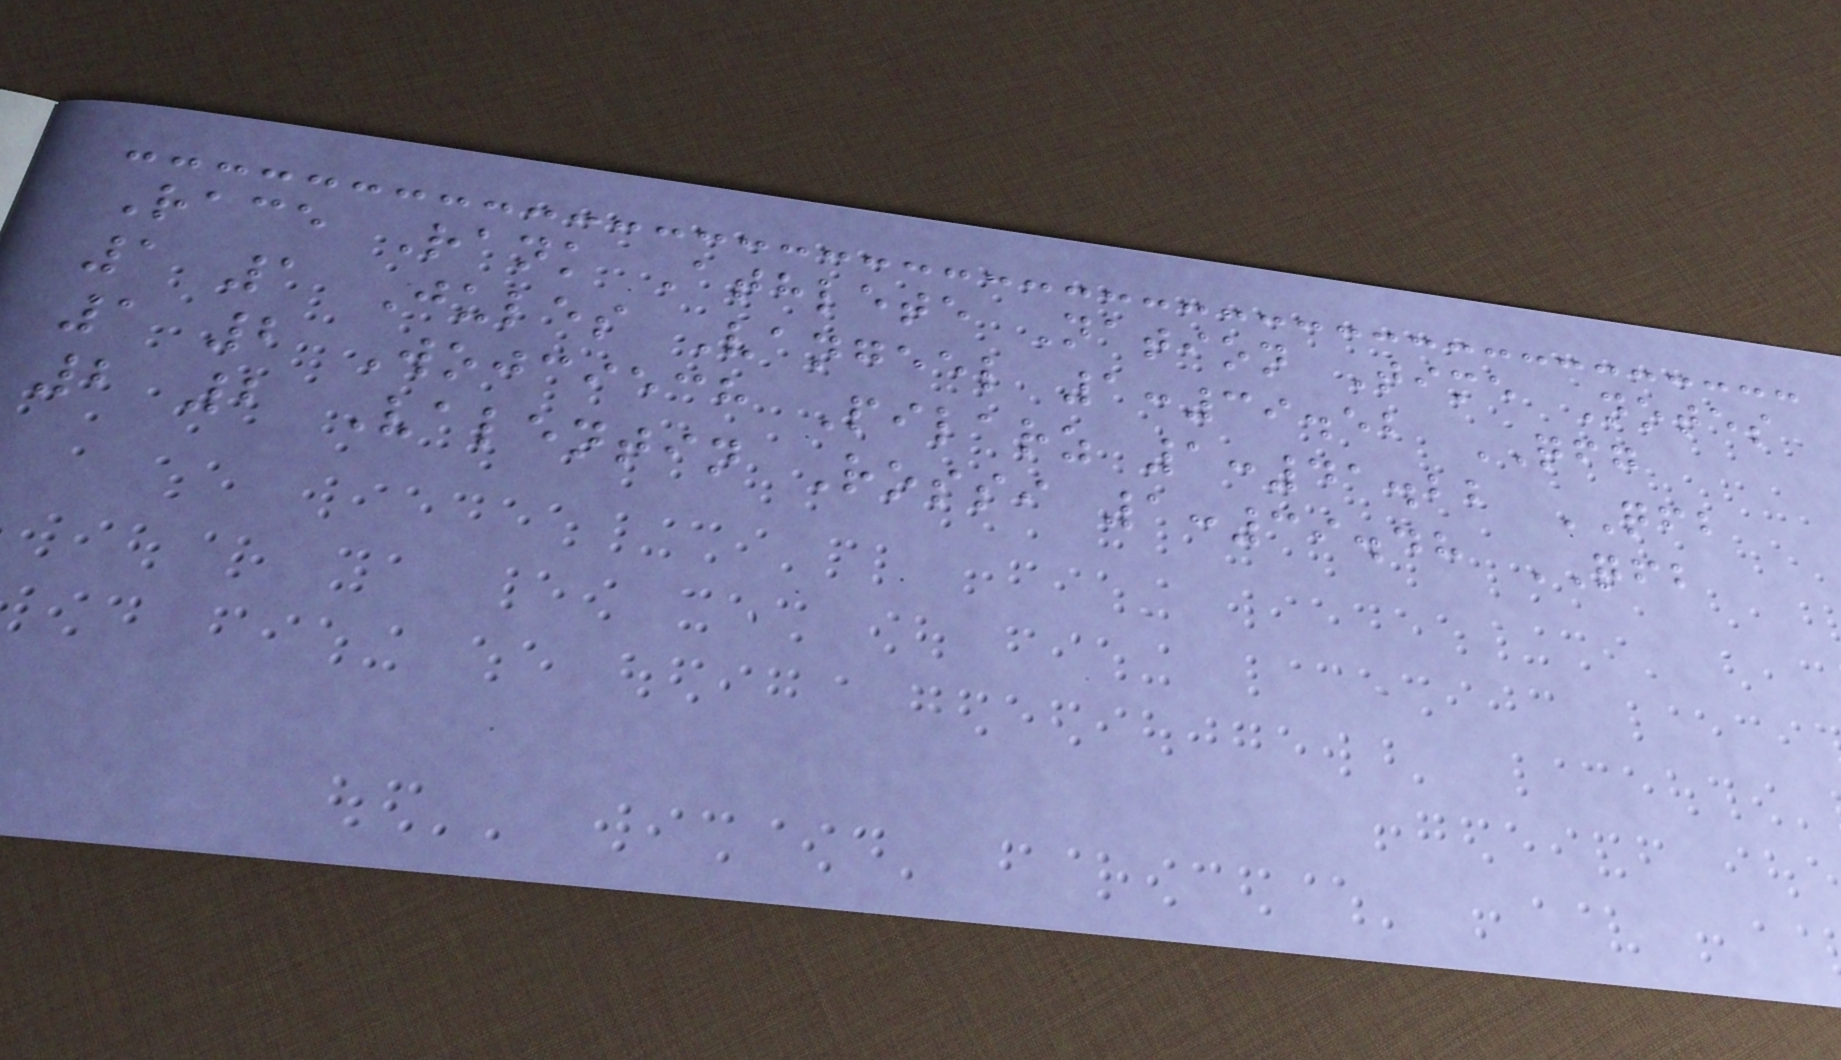Race Rank Athlete Nation Time Notes
1 1 Jules Vangeel 1:39.52 QFG
1 2 Wojciech Pilarz 1:41.22 QFB
2 2 Valentin Rossi 1:39.48 QFB
